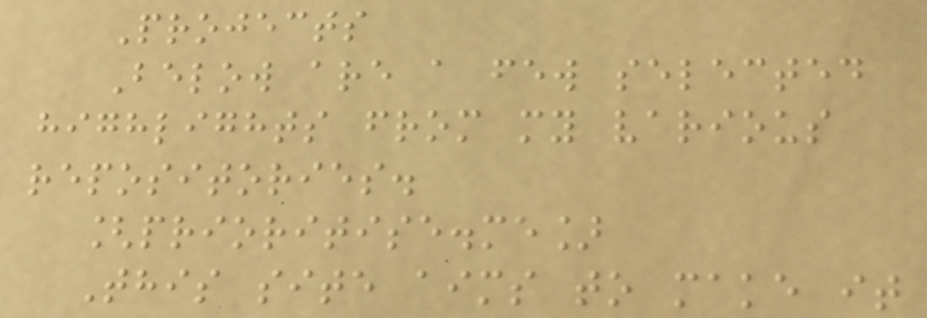Projects
Below are a few selected
highlights from my various
repositories.
[prioritise.me]
This site aims to make it
